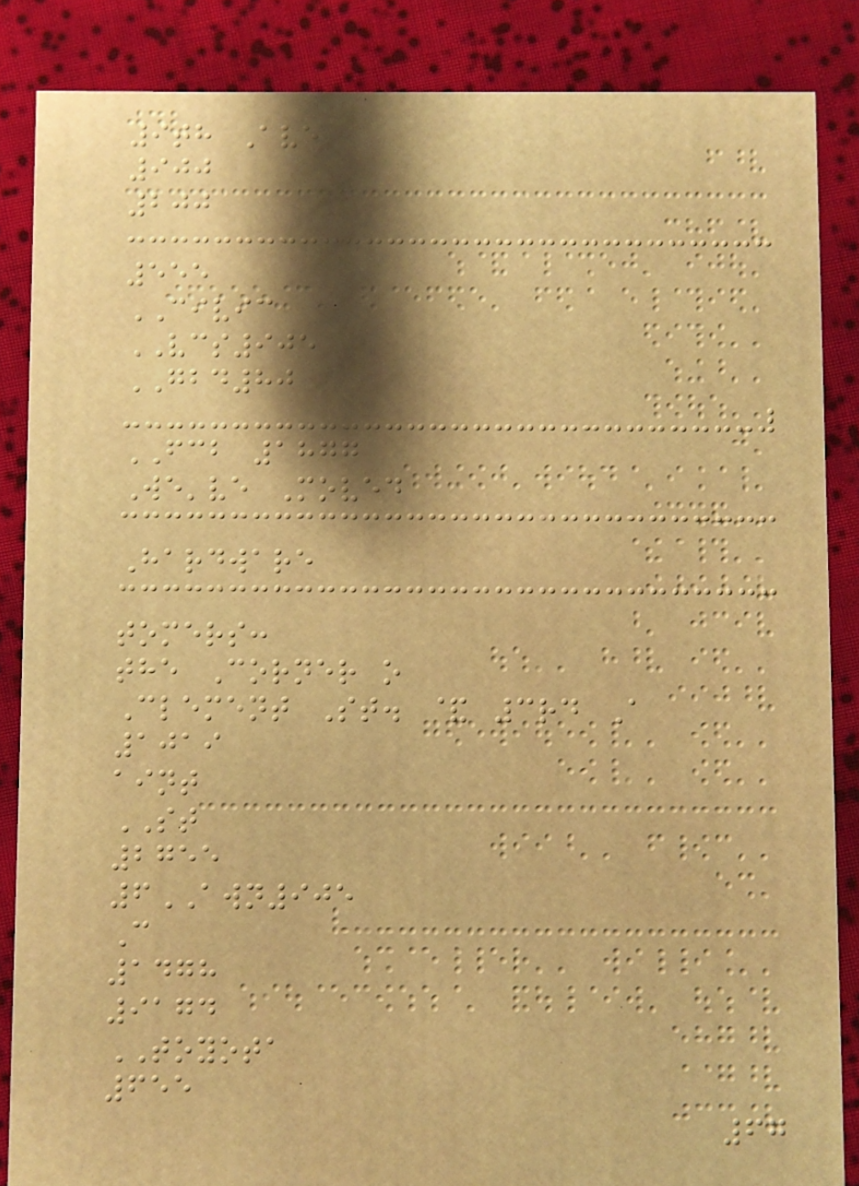9th Ave
900
200
555
CIVIC
VCS905
GBD80
FCB 1877
We've Moved
Hardware
tomers:
the Corner o
Clement St. & 3rd A
1019
aint
ST
2755
6AWN905
C
1478
9174
TOYOTA
655
67
